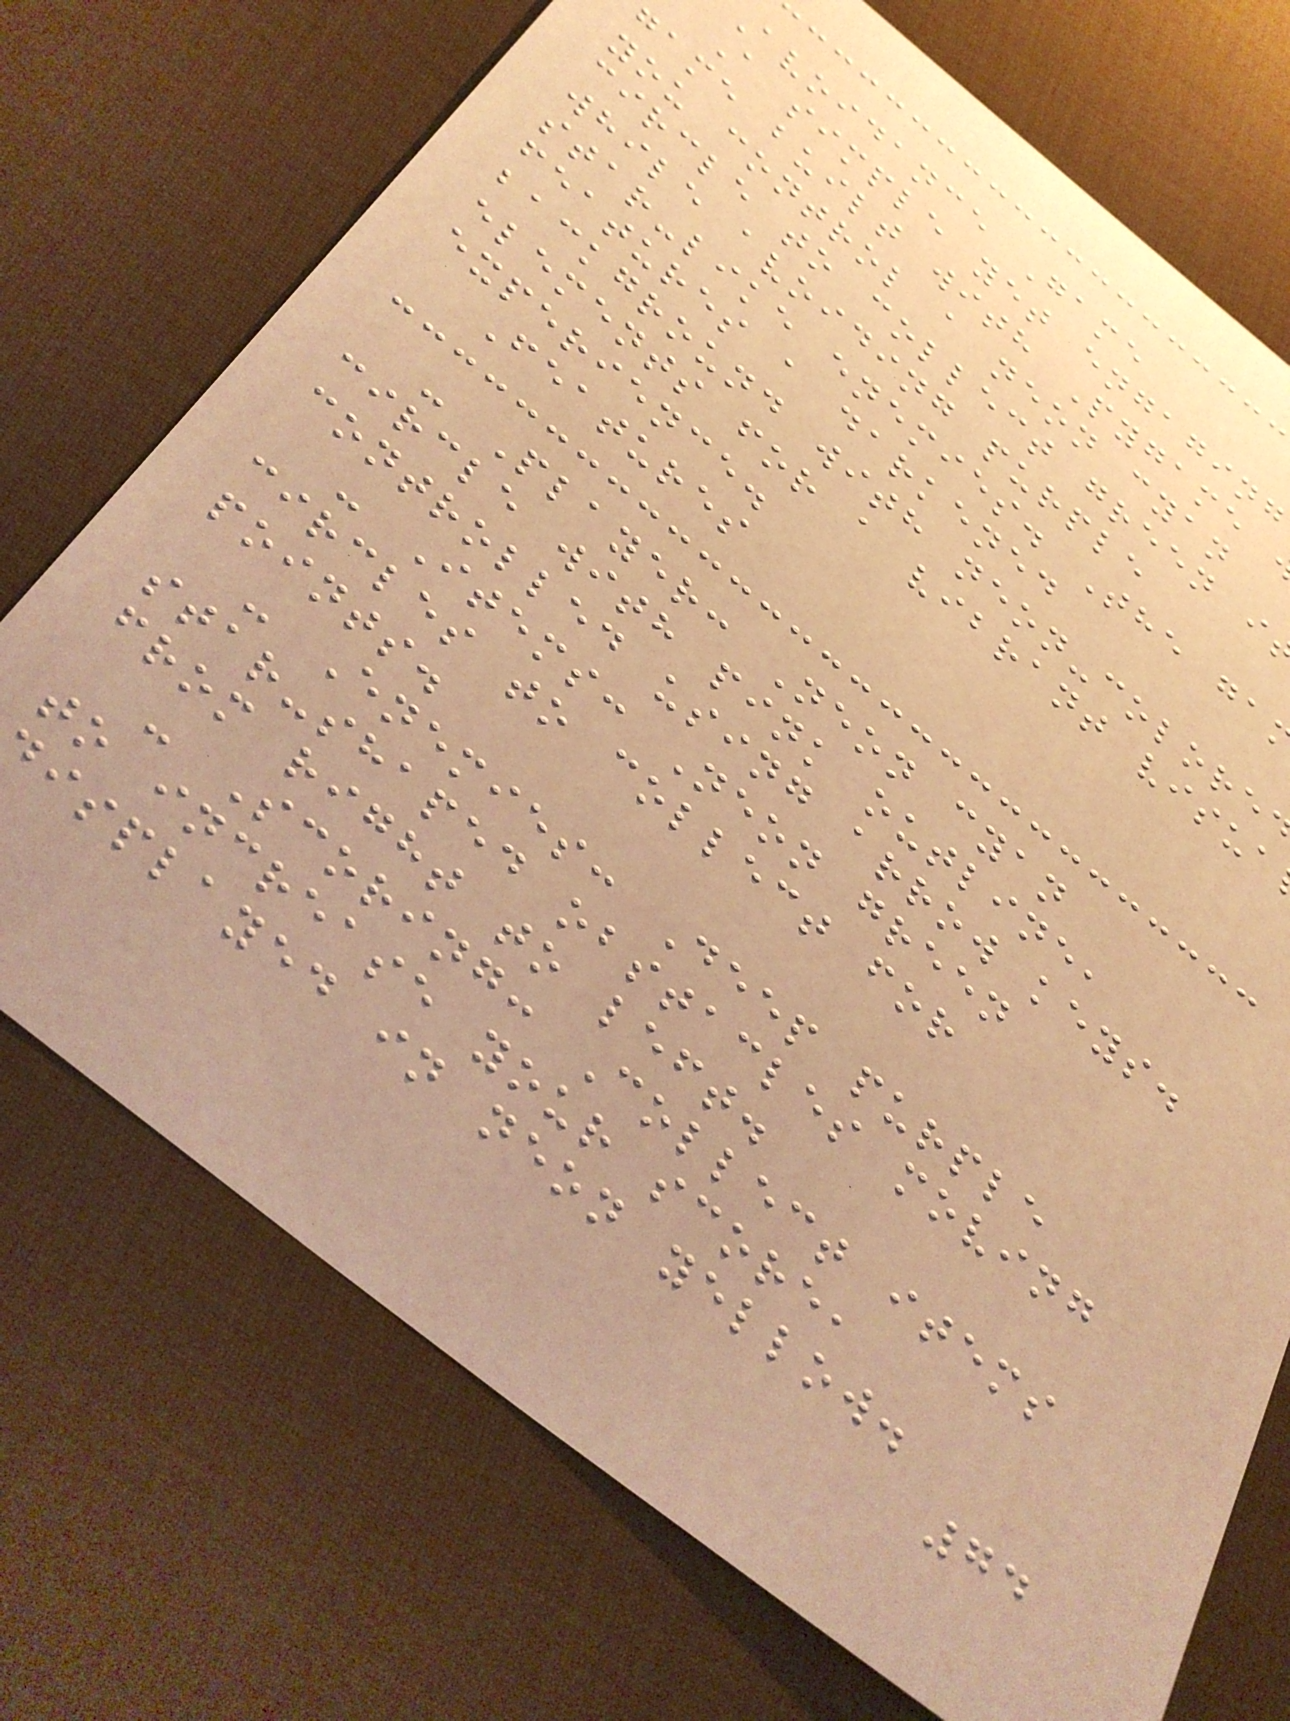Avoidance Game
A simple yet engaging
game built with Pygame
you control a neon cyan
circle to collect green i
while avoiding purple
star-like enemies. The ga
features a darkened
background with neon-colore
elements for a vibrant visua
experience.
Features
- Player: Neon cyan
circle with pink outline,
controlled using arrow keys.
- Items: Neon green
circles to collect for
points.
- Enemies: Deep purple
star-shaped obstacles moving
from right to left.
- Scoring: Collect items
to increase your score,
isplayed in neon yellow.
74
